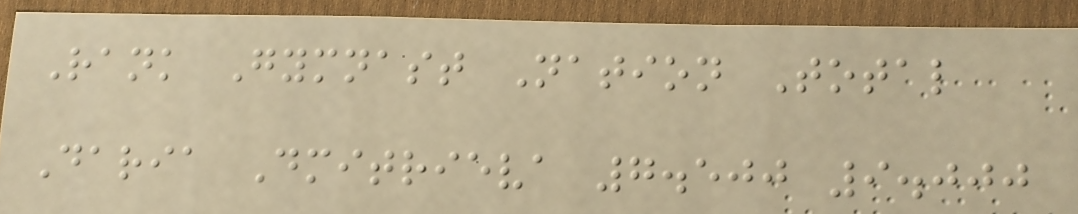Rank Gymnast Nation Total
Daria Dmitrieva 7.500 9.000
